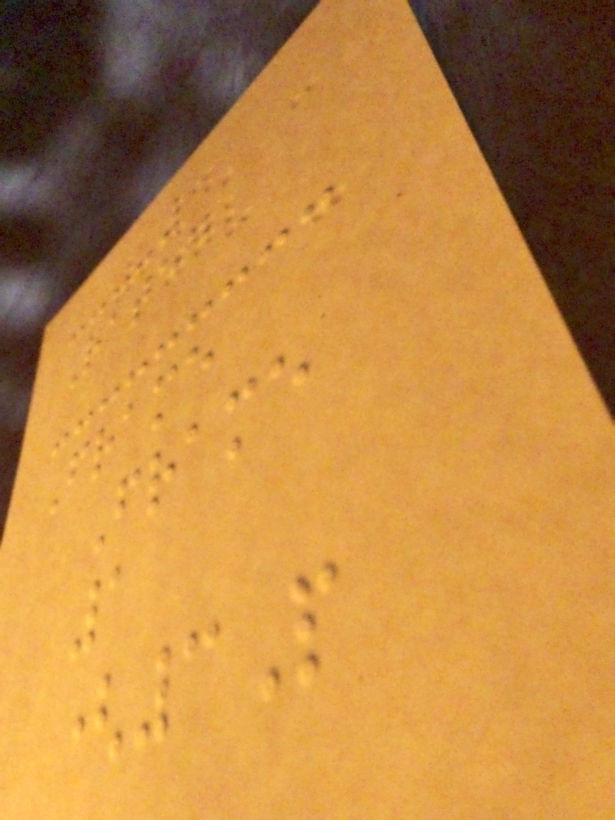Rated
Frame
Frame
1
(3P
